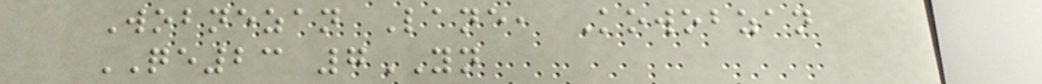Wobnezan Lane, Kowobzan
QE23 7YN
